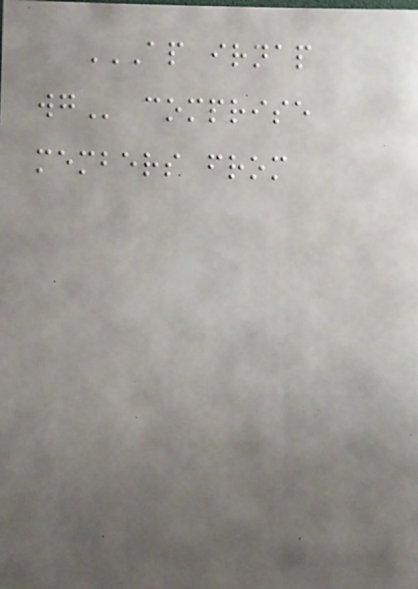AP IRNAP
WG comprise
members from
